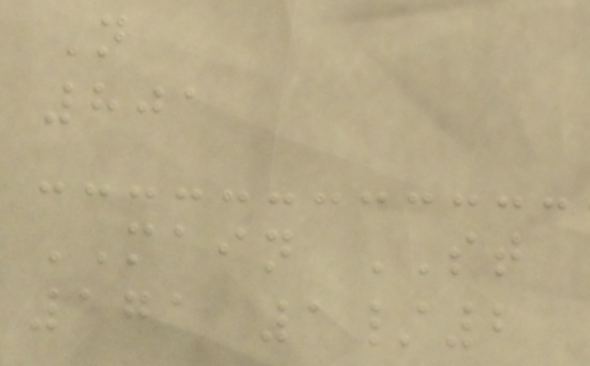N
801
MAIN ST
171 1/2
